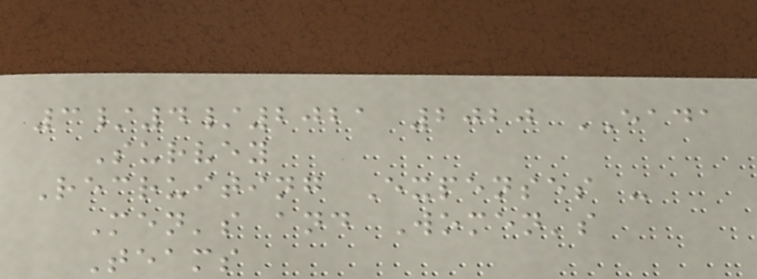3/4/2021 2020 EADA
Survey
Recruiting Expenses -
Men's and Women's
Teams
